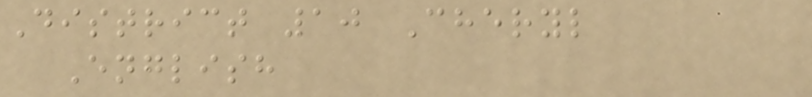District 10 Cheryl
English
